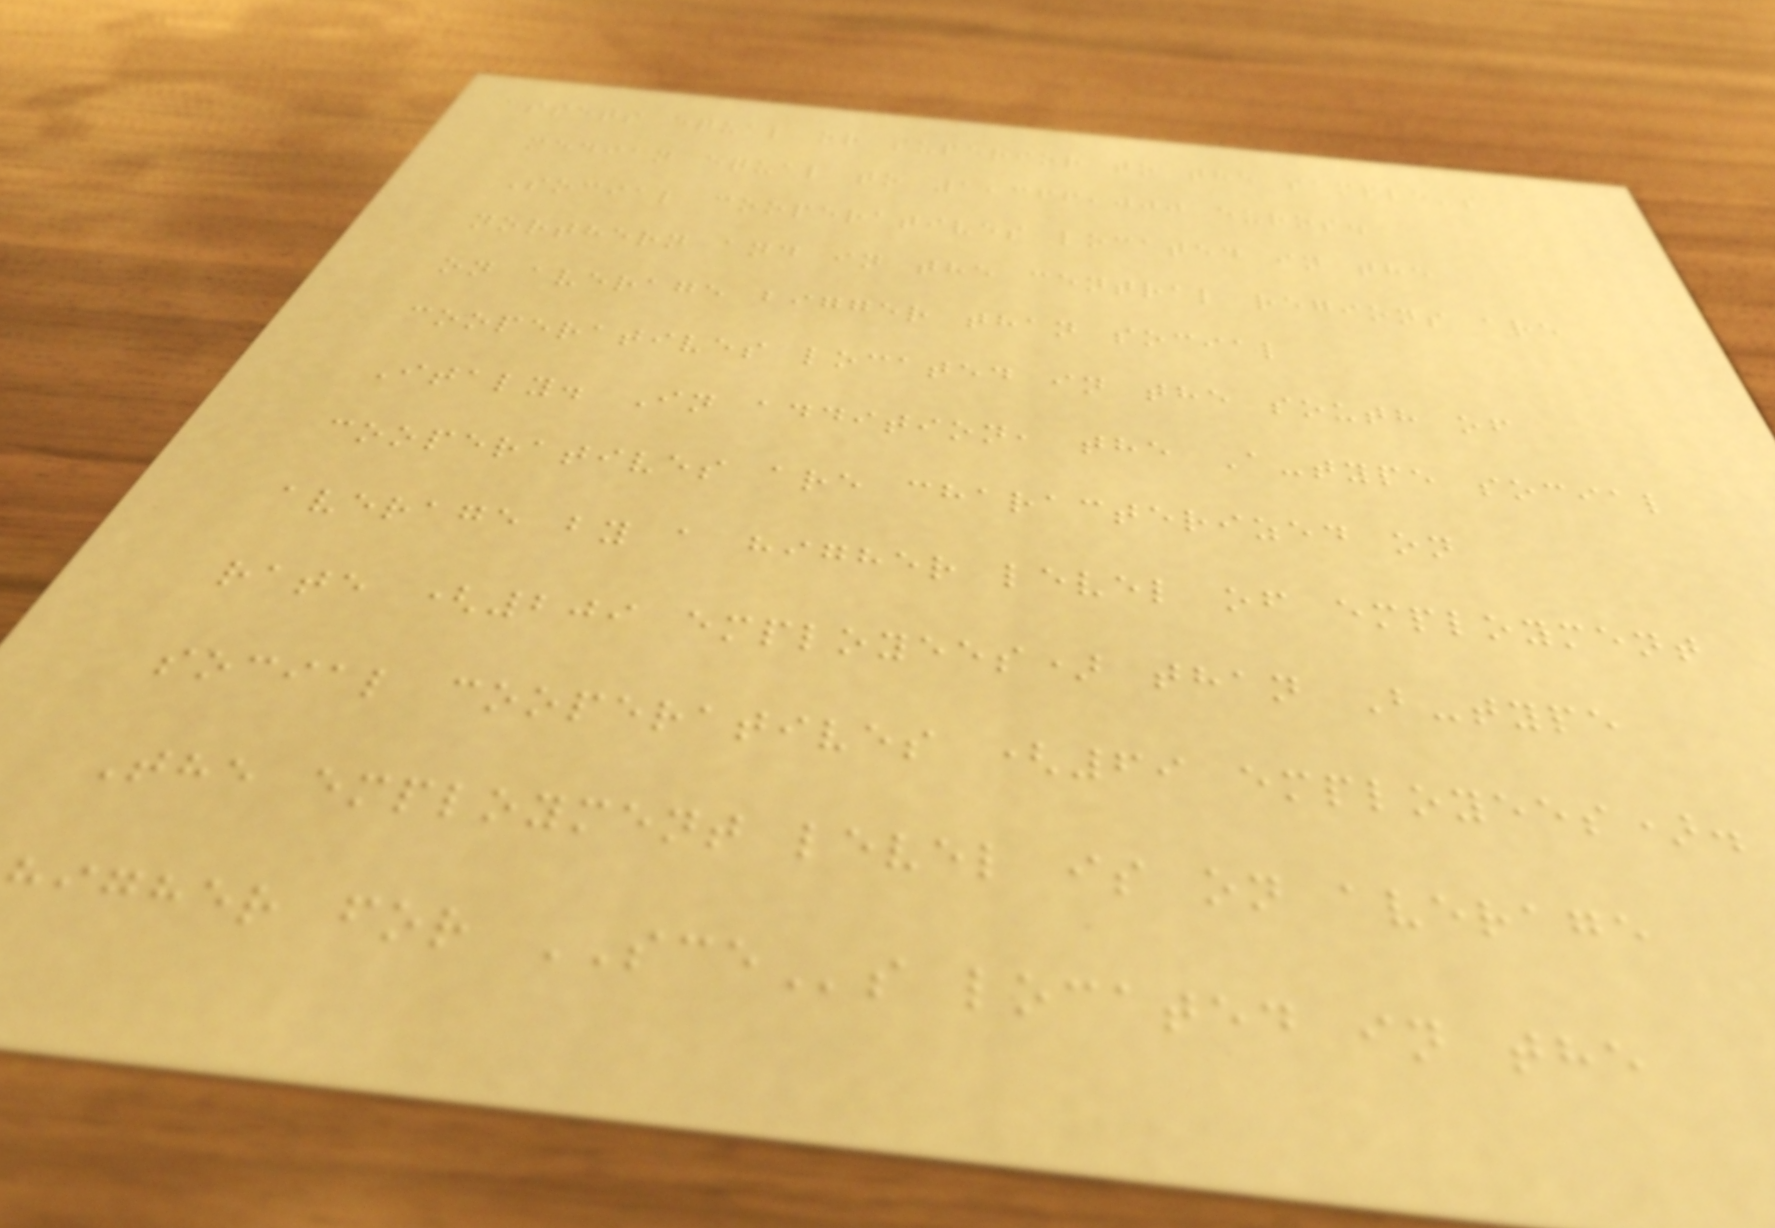assets equal or superior to the sample's
median equal to 1,366,000 euros.
Social cooperatives located in the
northern and in the central regions are
on average bigger than social
cooperatives located in the south of
Italy. In addition, the A-type social
cooperatives are characterized on
average by a higher level of employment
rate (209 employees) than B-type
social cooperatives (69 employees).
The employment level is on average
higher for SCEs located in the
